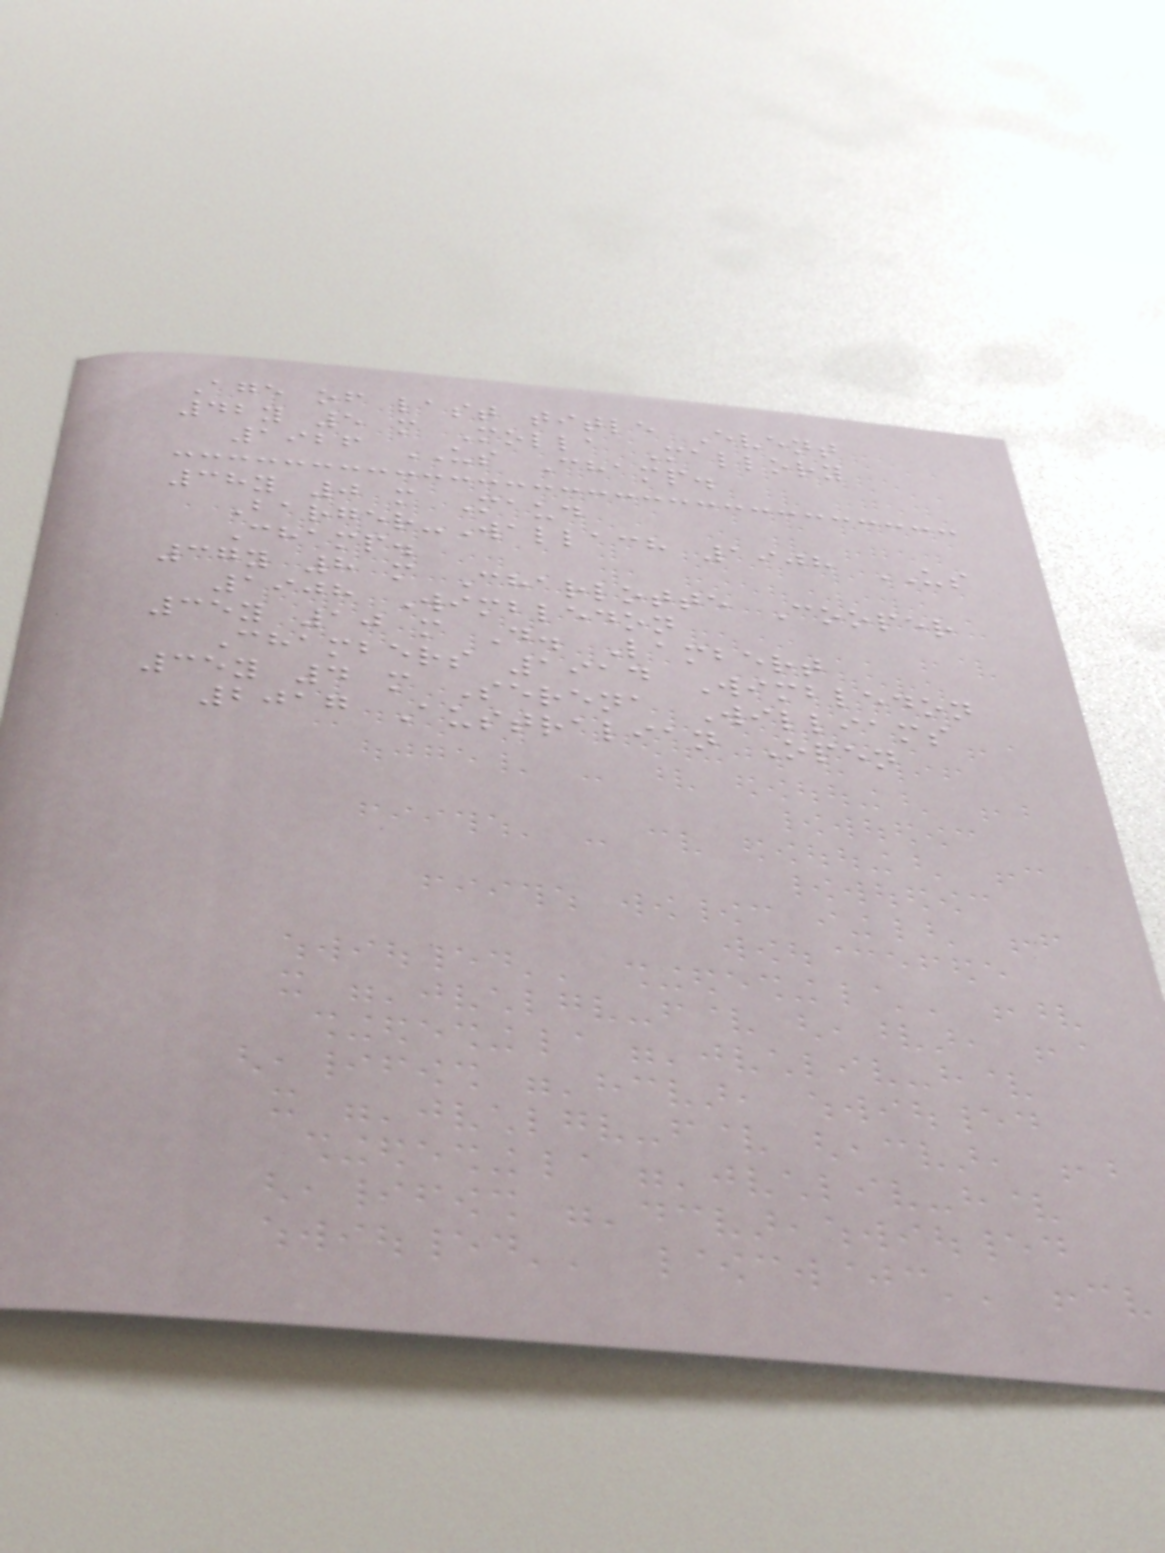Age of last title Event
42y 5 m Molla Mallory
1926 US Champ.
38y 0 m Maud
Barger-Wallach 1908 US
Champ.
37y 8 m Charlotte Cooper
1908 Wimbledon
35y 10 m D. Lambert
Chambers 1914 Wimbledon
35y 4 m Serena Williams
2017 Australian Open
